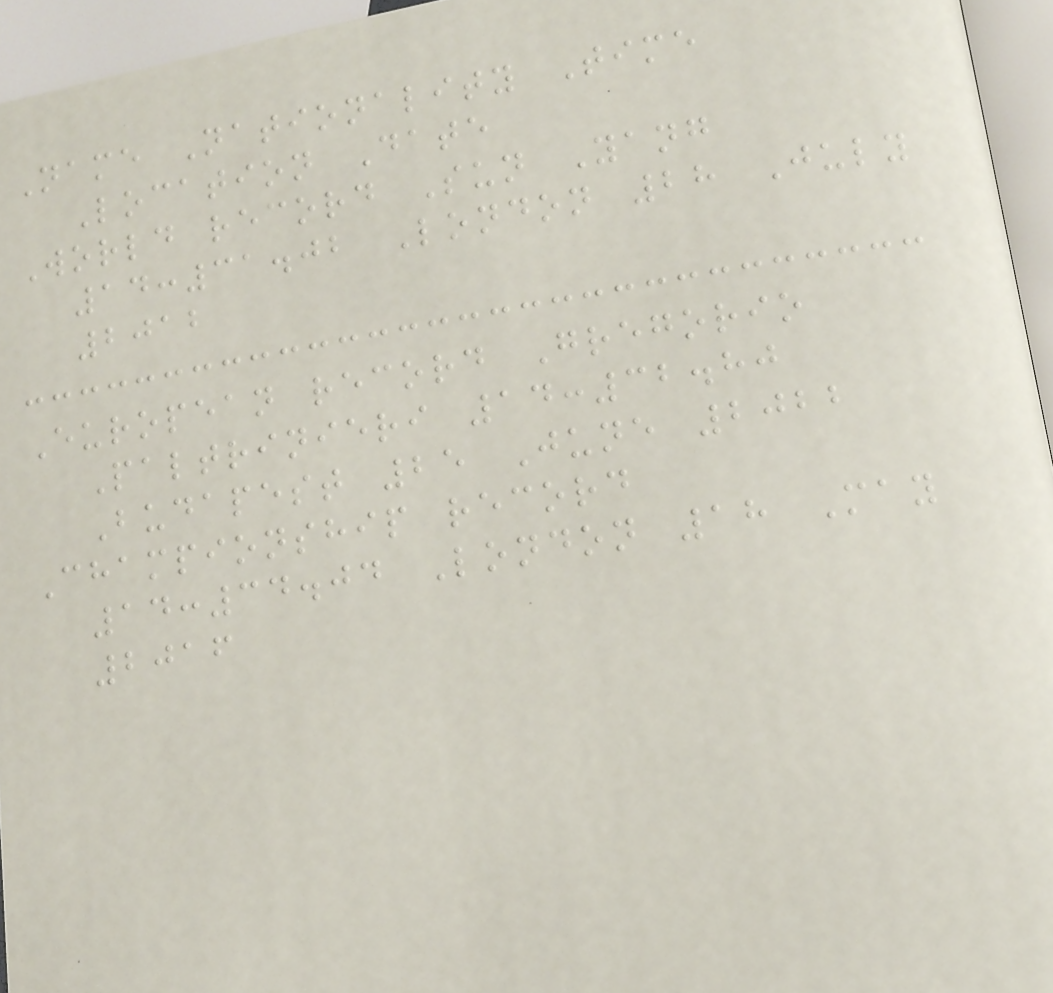Name Nationality Time
Location Date
World record Sun Yang
14:31.02 London 28 July
2012
European record Gregorio
Paltrinieri 14:32.80
Budapest 25 June 2022
Championship record
14:34.04 London 18 May
2016
